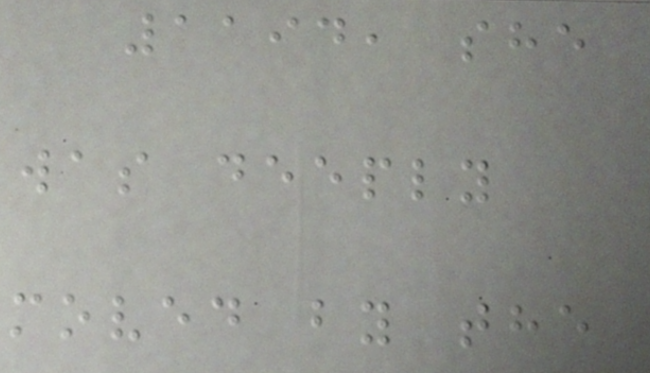1194, she
was deeply
moved by the
